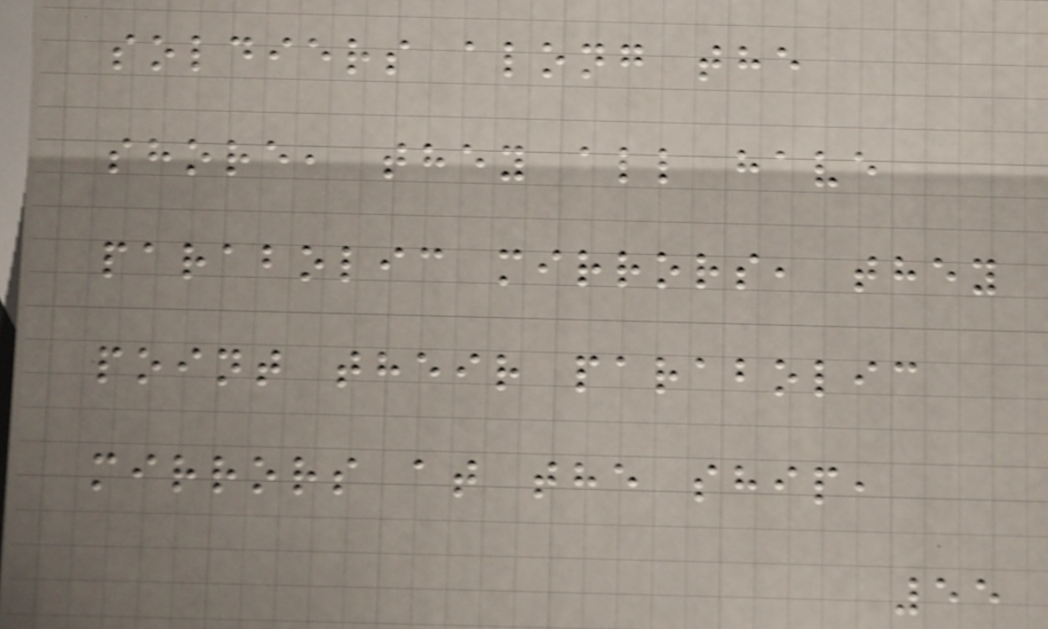soldiers along the
shore, they all have
parabolic mirrors, they
point their parabolic
mirrors at the ship,
55
